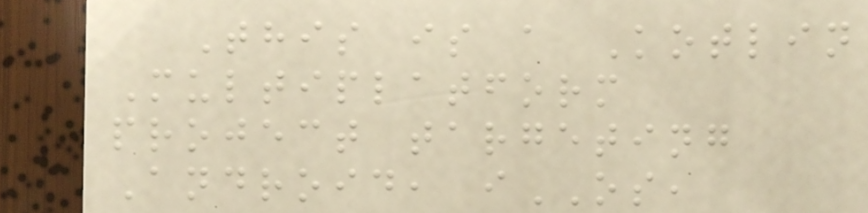This is a Kotlin
Multiplatform
project targeting
Android, iOS,
